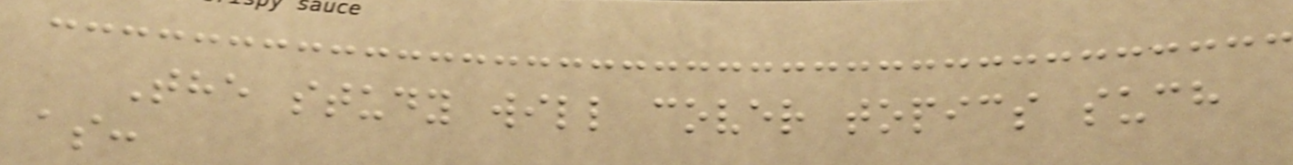The study will cover topics such
as:
